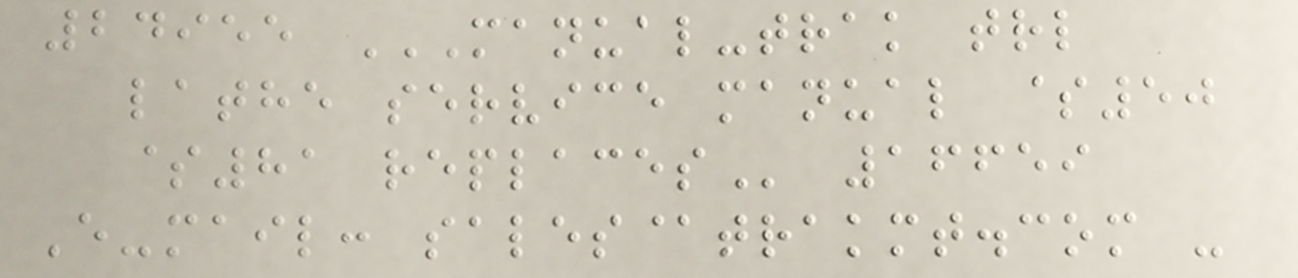24955 MANUAL-TRAK TRL
LATHE SERVICE MANUAL $50
$81 REPLACES 16659
E-mail: sales@trakmt.com -
